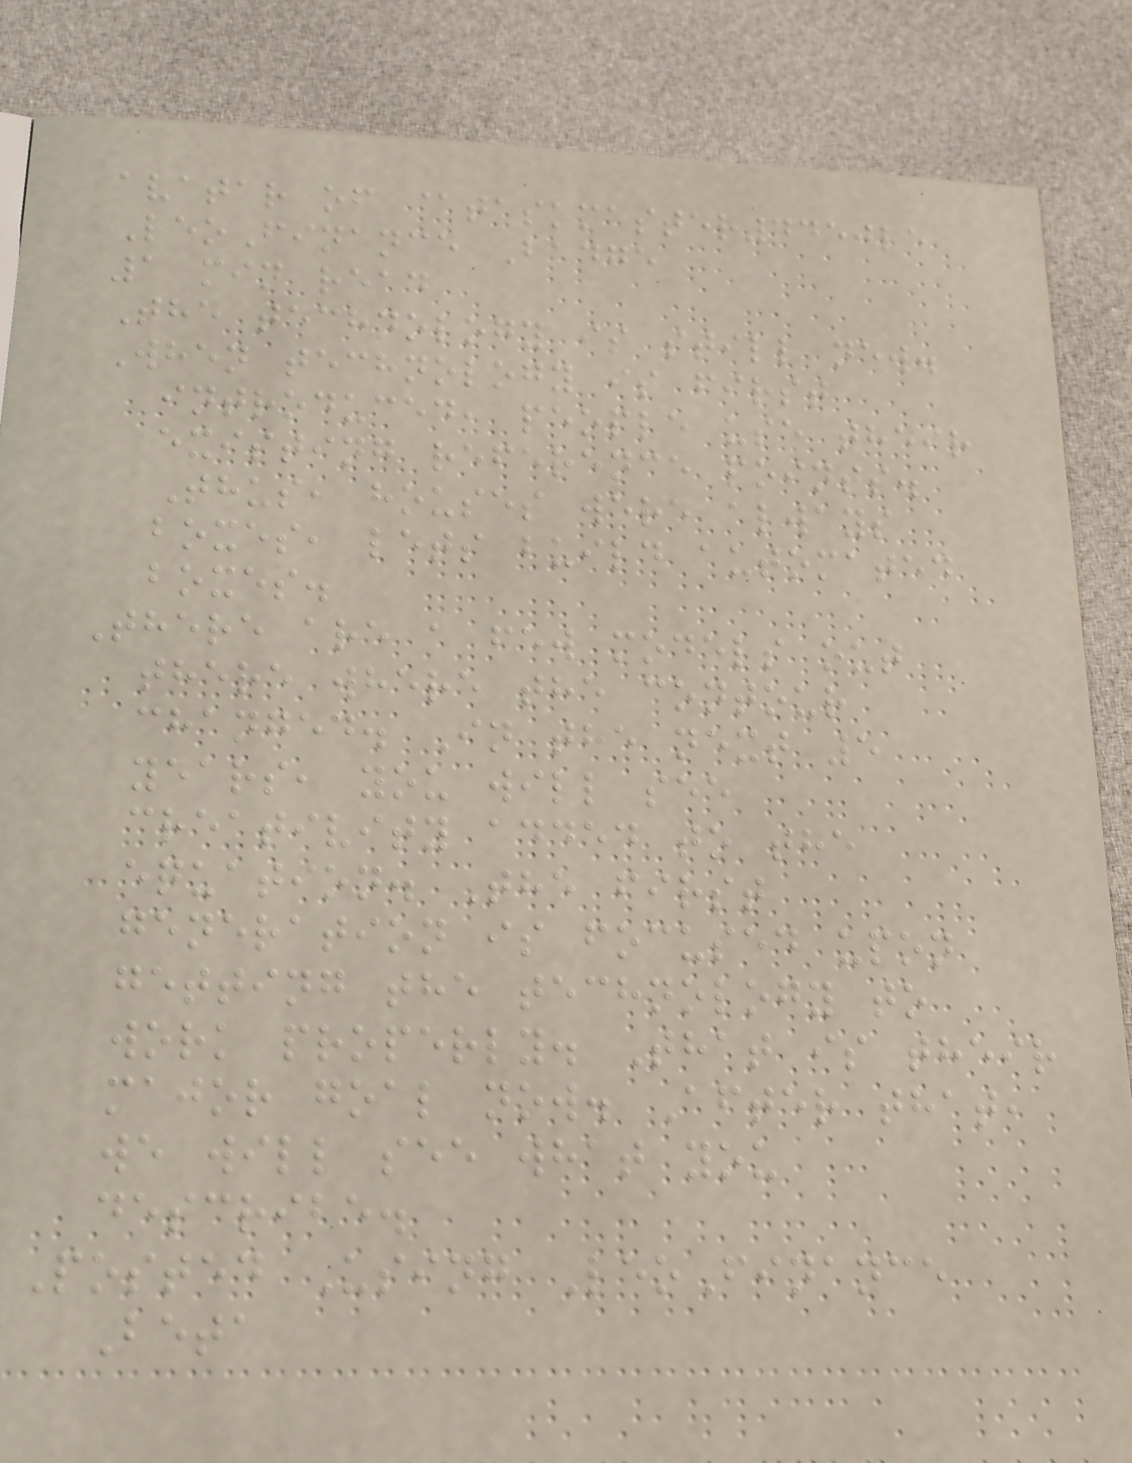avatar of @taskmaster4450le
LeoFinance Badge
1 min read
The technology is still new.
When technology is first
introduced, people use their
existing reference points.
Thus, houses were always
boxes, lets build automated
boxes.
There are a few models out
there where the contour
changed. In the next 5
years, you will see
creativity added to the
equation. The first
generation is focused upon
getting the technology to
work properly. That is their
major goal now. After that,
we will see what you
describe.
Posted Using LeoFinance
Beta
